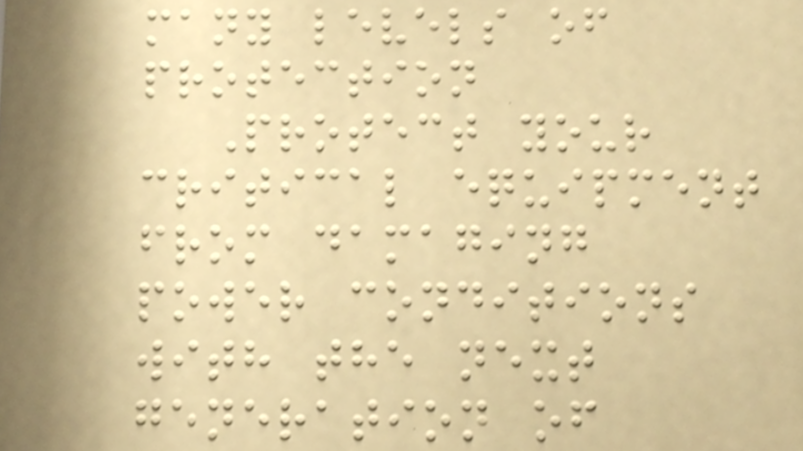many levels of
protection
Protect your
critical equipment
from damaging
power conditions
with the next
generation of
